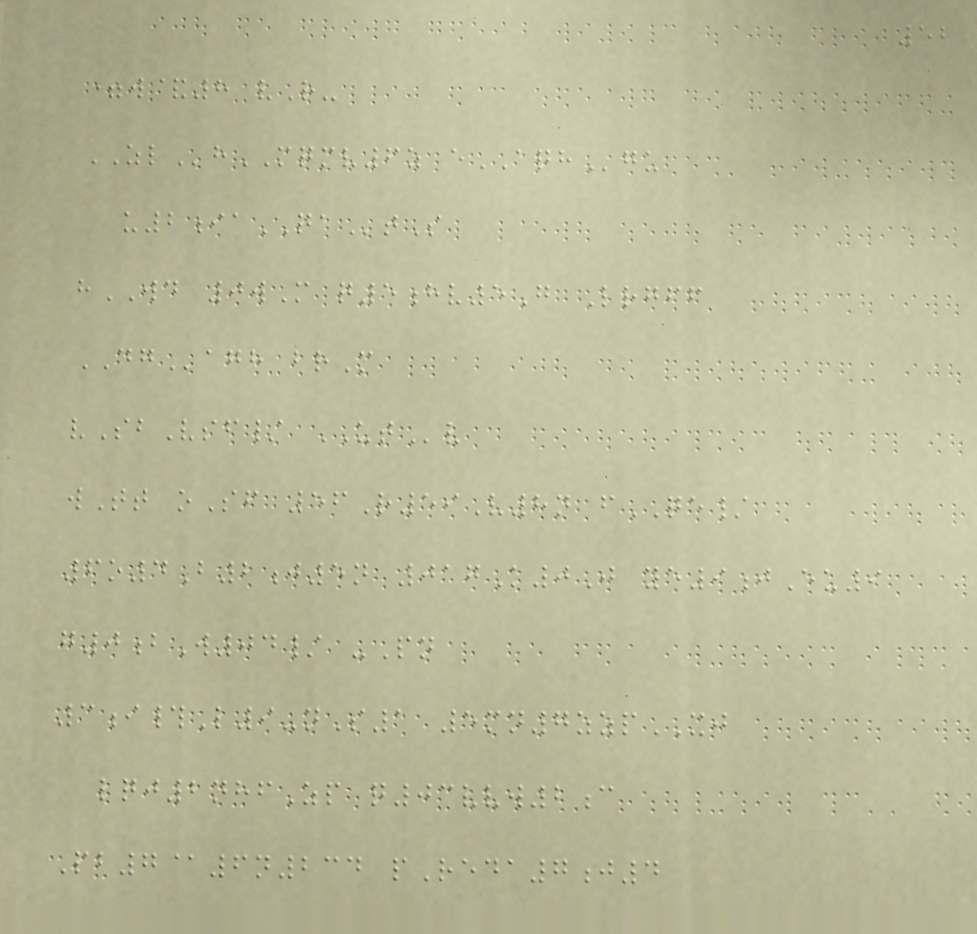52
=w&8 vR-
ZLhMQMV6z eAQHgu
u2iaQAtS
hWD 0wM q5hv5G Lrgff
DGagh brM
vSbVsf/ UTv
wTt oSf 56R59V8n fQE/
6o4B2j5n 017K0J ye9jEu9
g0bW04/ -Pn
3i#L9-nS1 5mn7zzpXJ
lqj2nhfZp q03vvw2c
Pb7@6n234 pReda7j4
